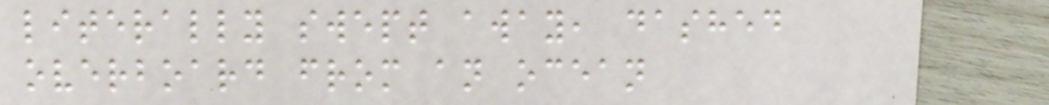literally swept away, dashed
overboard from an ocean
